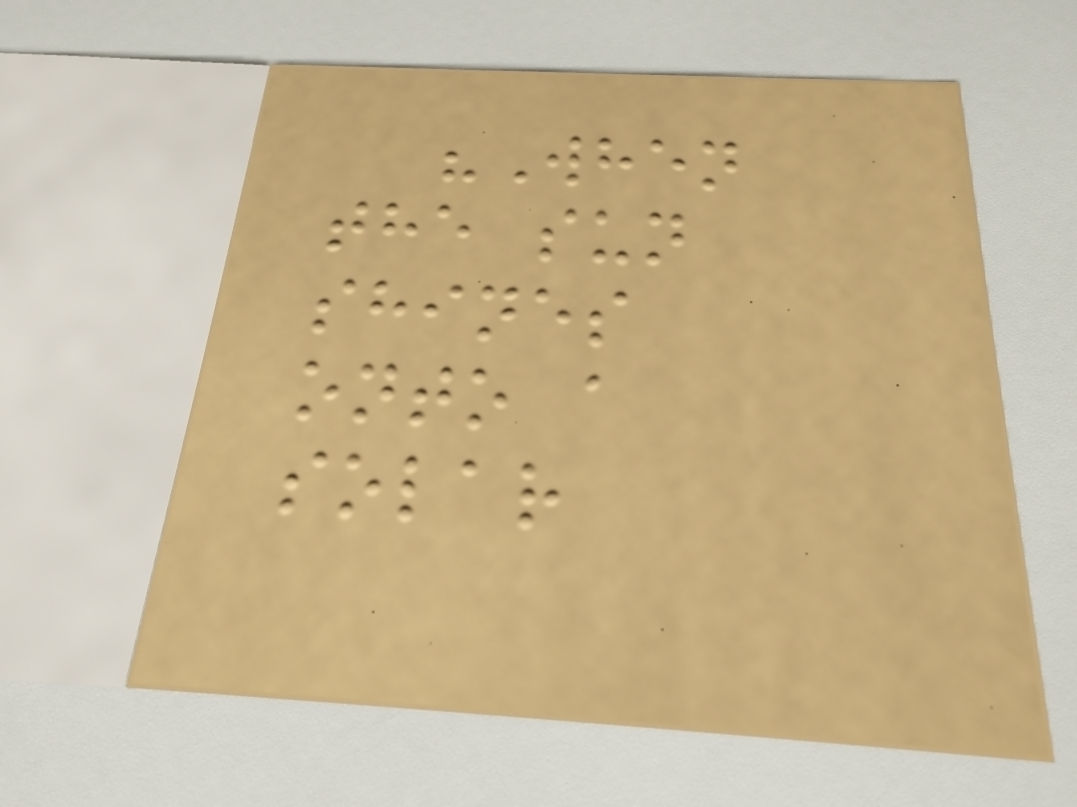"When
the sun
shines
onto a
solar
